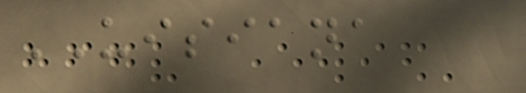UISIANA
